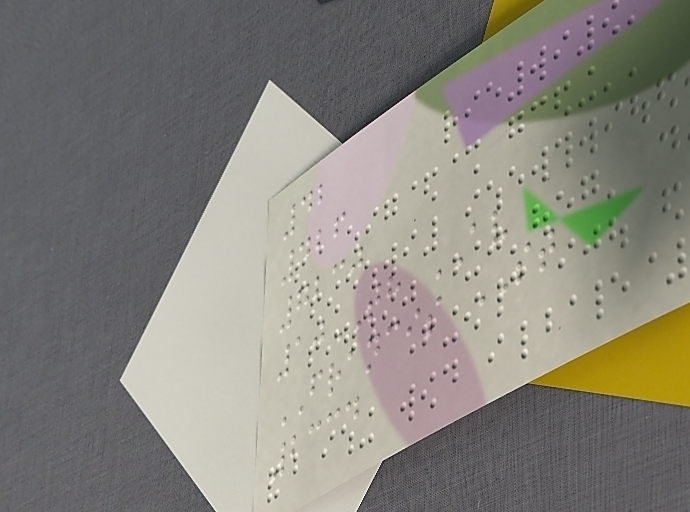42
426
7230
10TH AV
FRANCIS ST
2334
